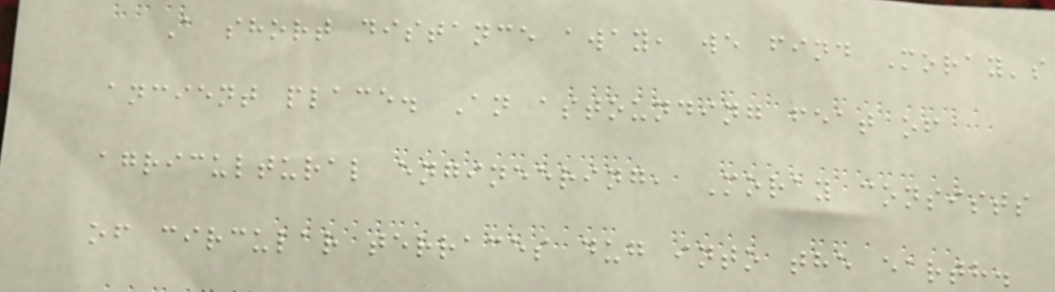A short distance away, we find Moray's
ancient place. An astounding feat of
agricultural engineering, Moray consists
of circular terraces dug into the earth.
